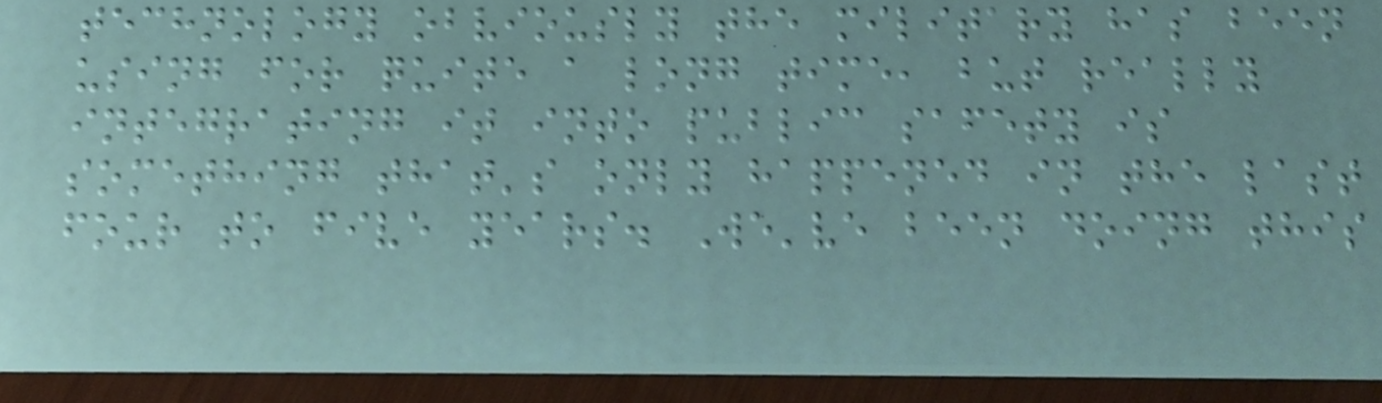technology obviously the military has been
using for quite a long time, but really
integrating it into public safety is
something that's only happened in the last
four to five years. We've been doing this
